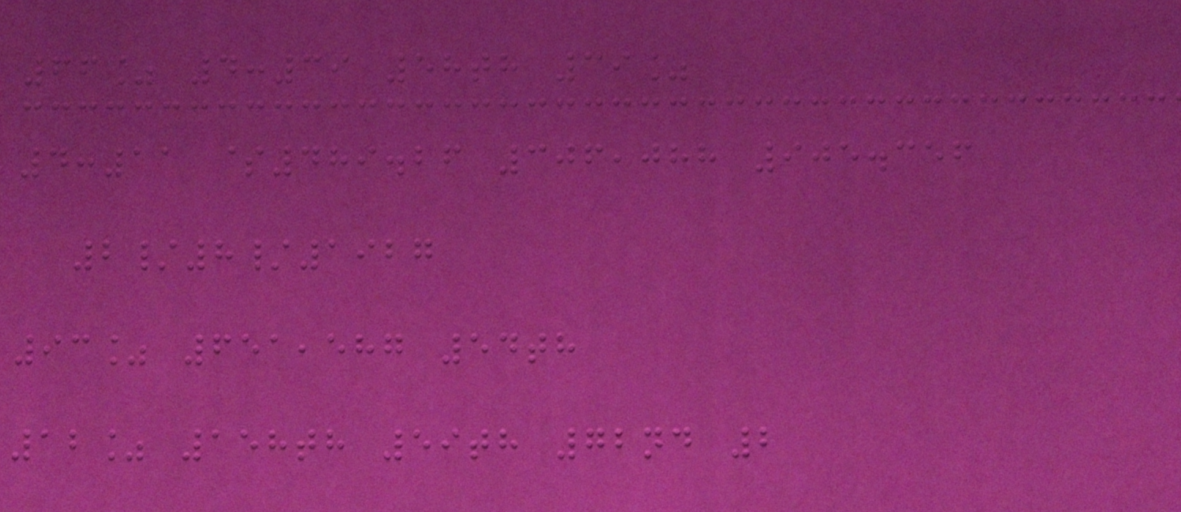66% 4:39 58th 39%
4:11 $489.26 306,088 905.356
2/8/1927
93% 651,587 54th
12% 158th 59th 72nd 2
